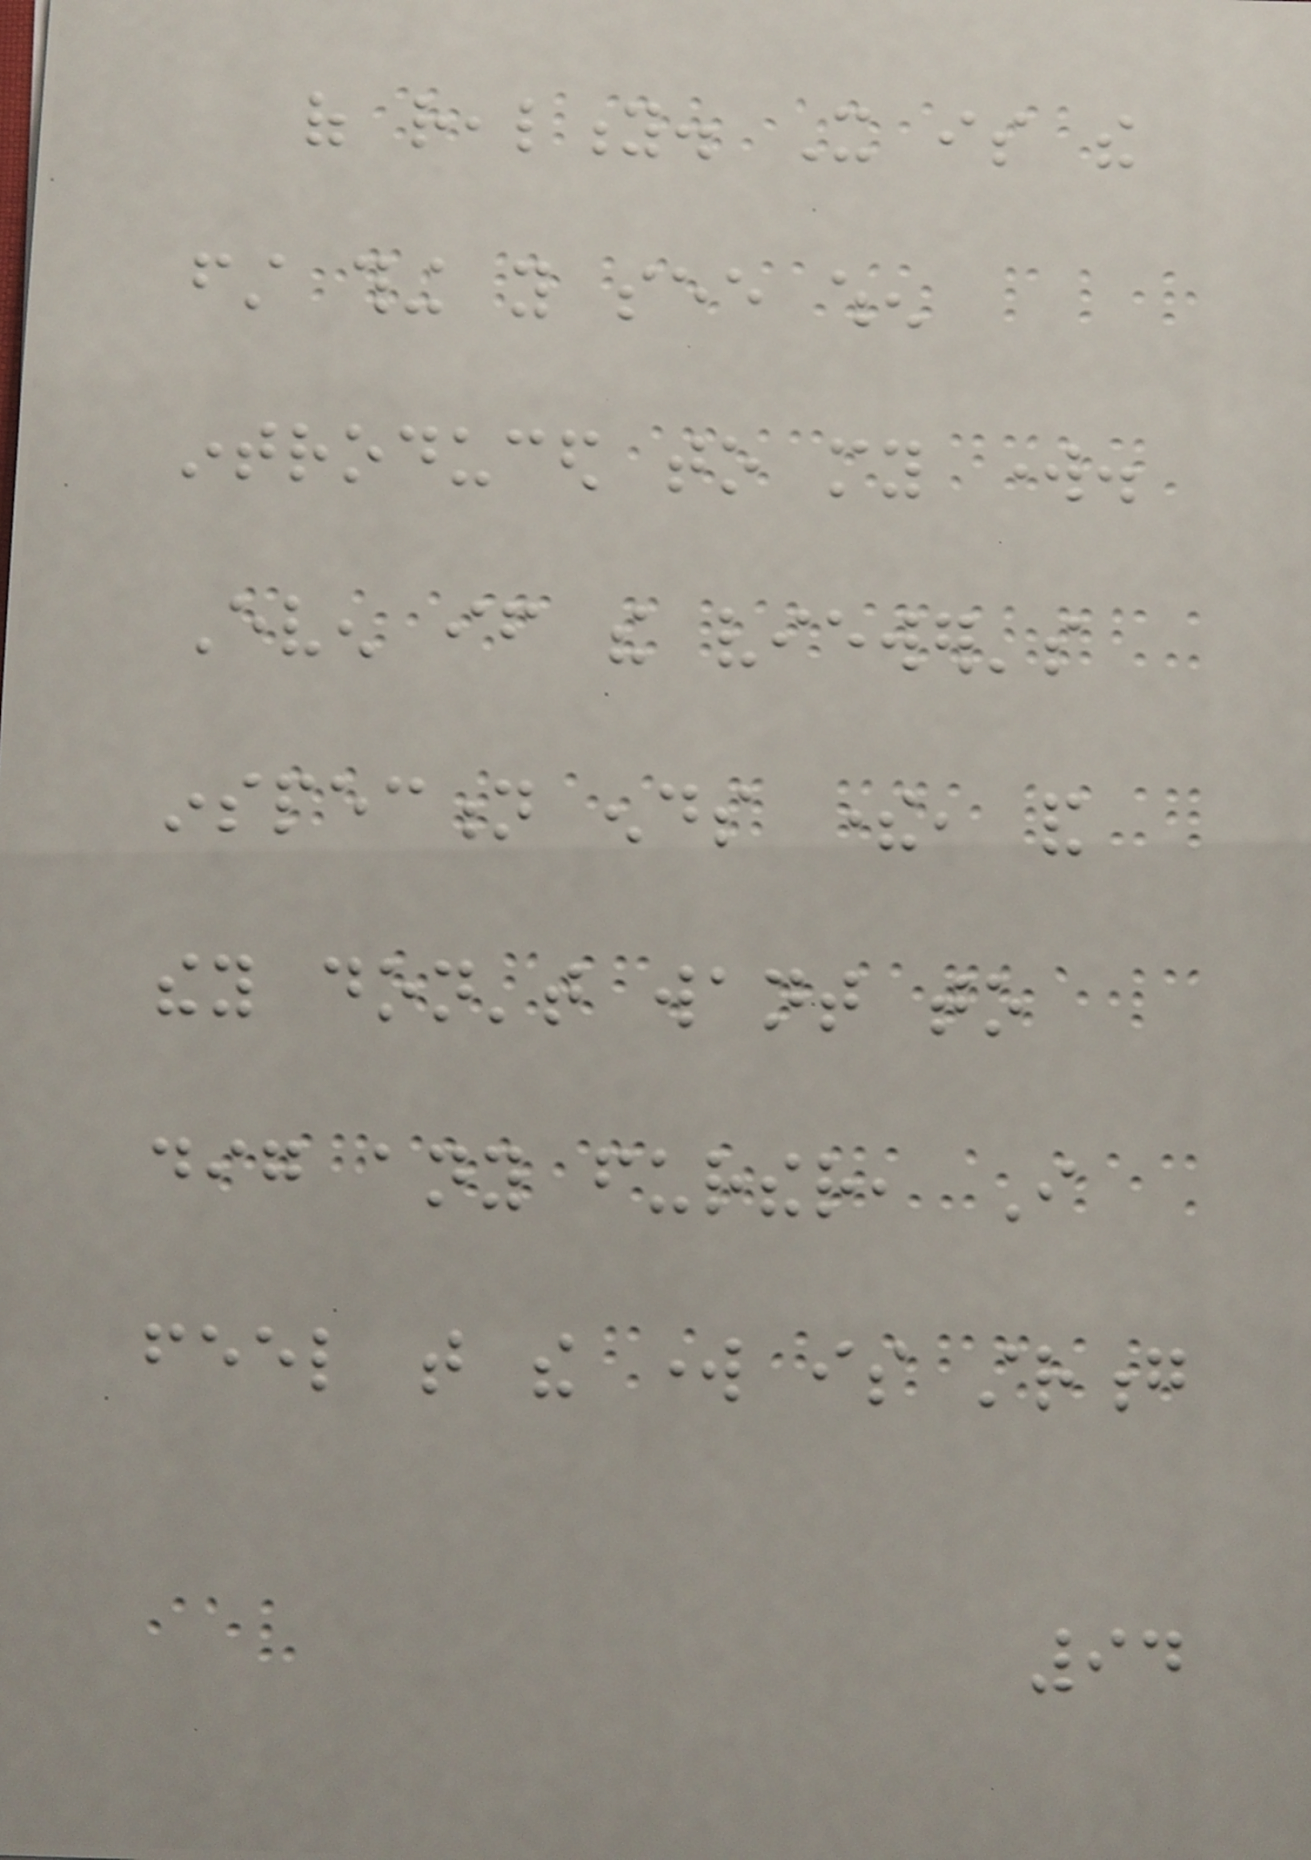of reality. It is the
first thing you see when
introduced to my work.
Even if the viewer's
inspection ends there, and
they don't want to
dig any further, I
feel that the work is strong
94
